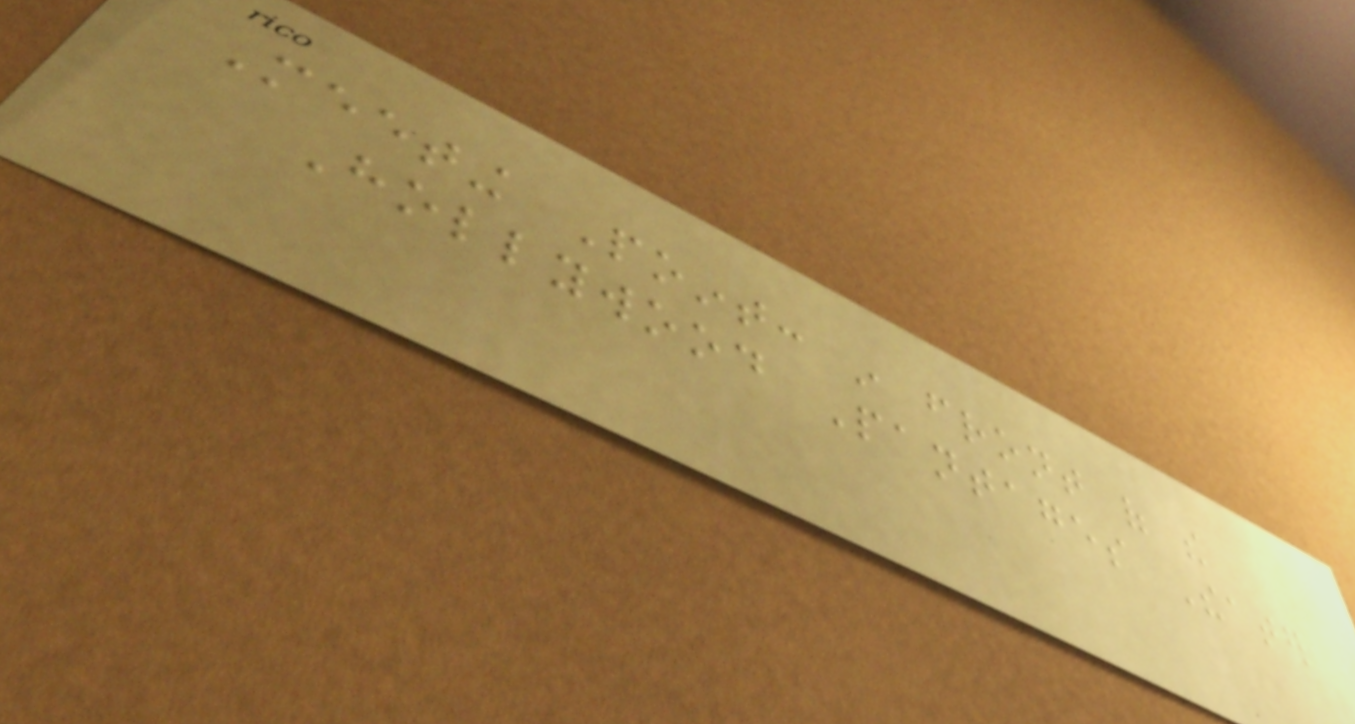Meeting Point: in front of the
Hollywood Pantages Theater
